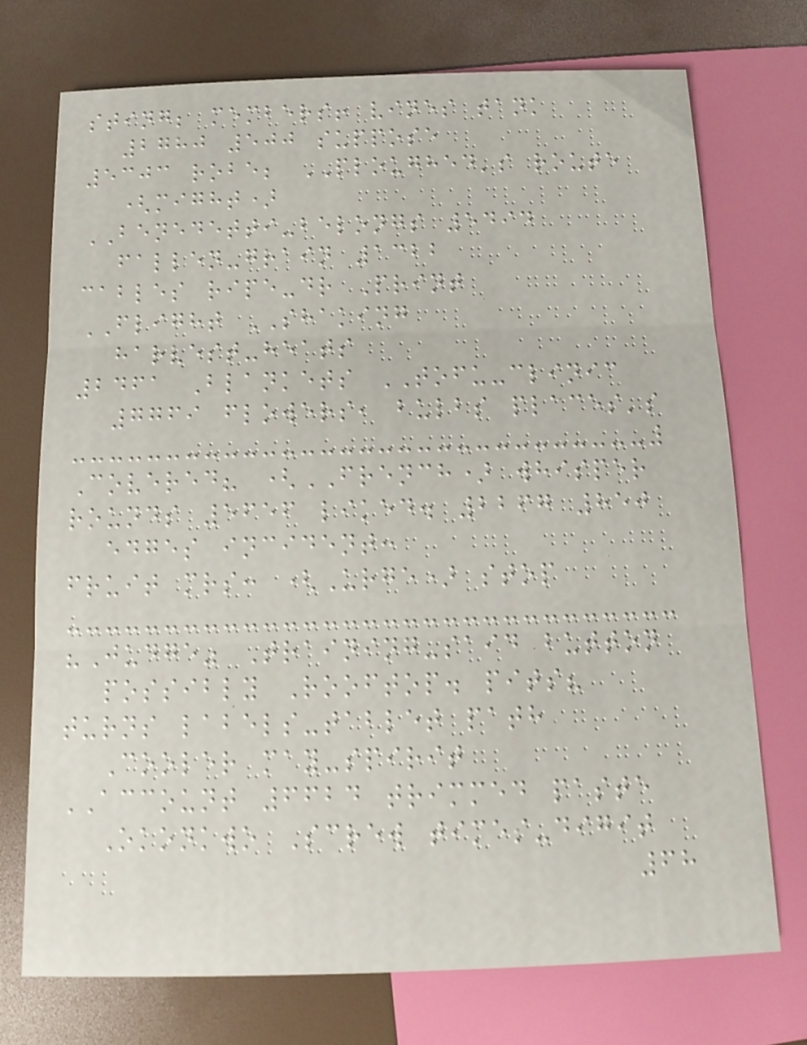sting; members! vines tank
2780 500 suppose
5303 robe; PLOUGHED's route
(might)
BENEDETTI-belongs 5494
fallen-grain 1322
cables ripe-dr Print
FLIGHT SHAKING
harvest-heats
2461 Blankets TOFU-clinic
7769 flowers, bulbs places's
Covered? (FRENCH) whisper
rounds 5656 liked. 2267 850
edges incident:
fruit mrs: (Urge) stop
"Judge" Training-said button
possibly Rooftop. pits?
turns labels-tablet path
Cooler may-spirit
ACCOUNT 6624 trimmed paste
Okonkwo Screw times-digit
68
